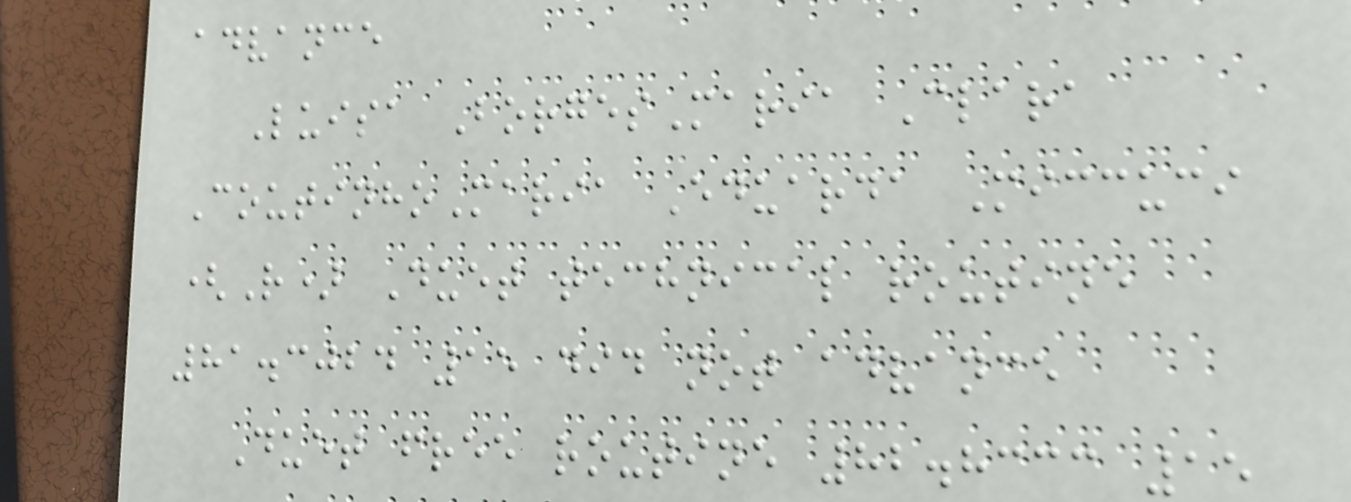advance
Luisa BorgesMaria Clara
CoutinhoMaria Eduarda Miccuci
(R) Duet technical routine
81.3024 15 did not advance
Duet free routine 82.8333 15
